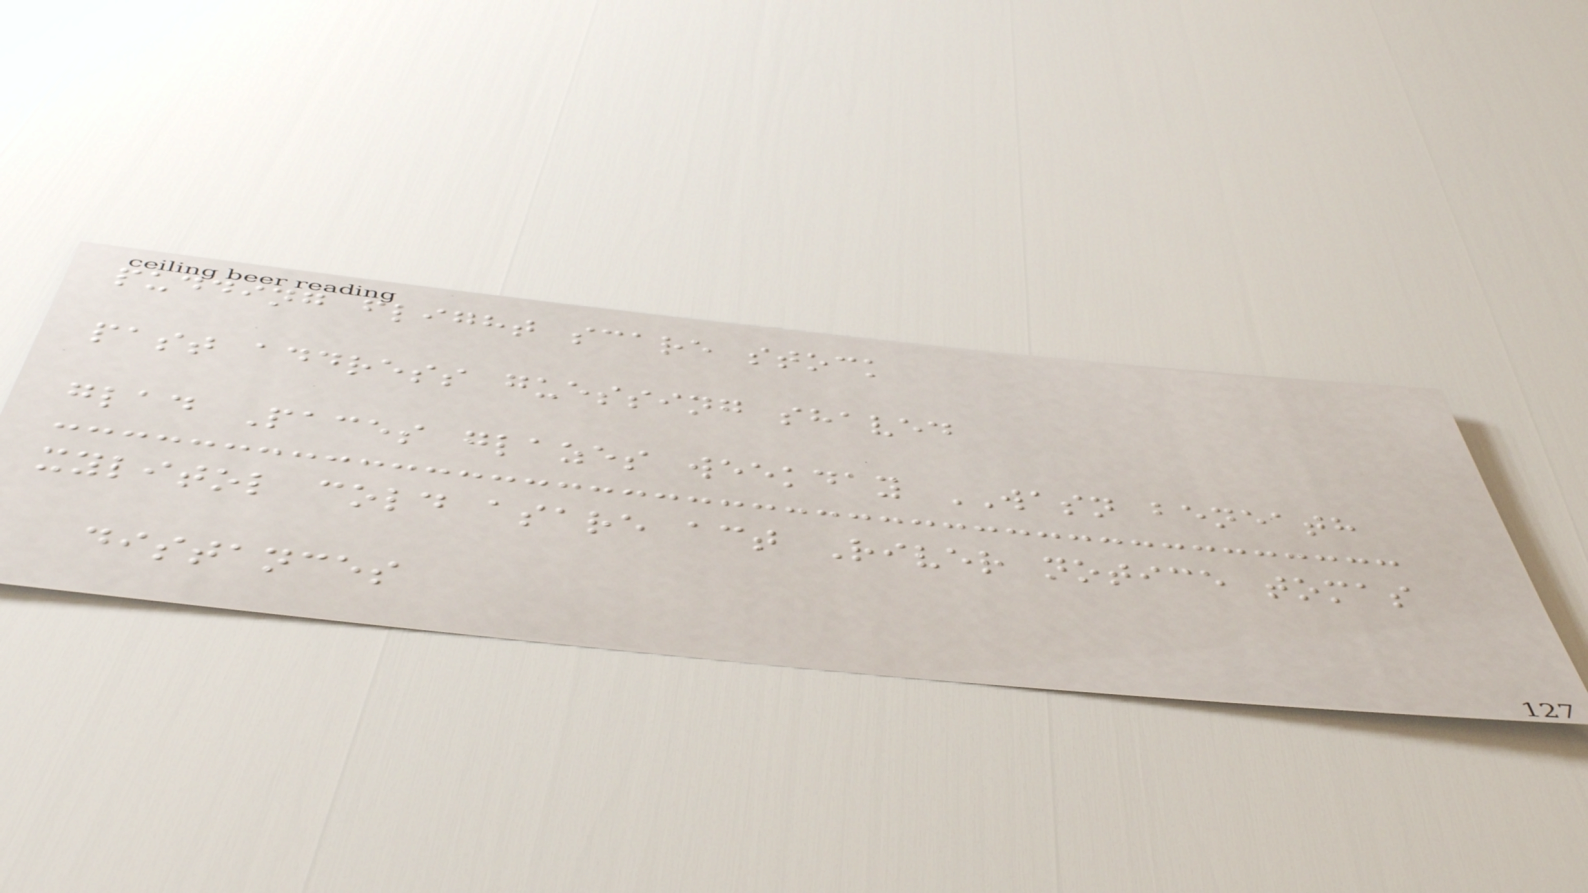pudding flight scare stock
past address guessing shaved
glad Paces glazes weekday WASN beneath
xylitol cold asare act River notice tomas
distances
